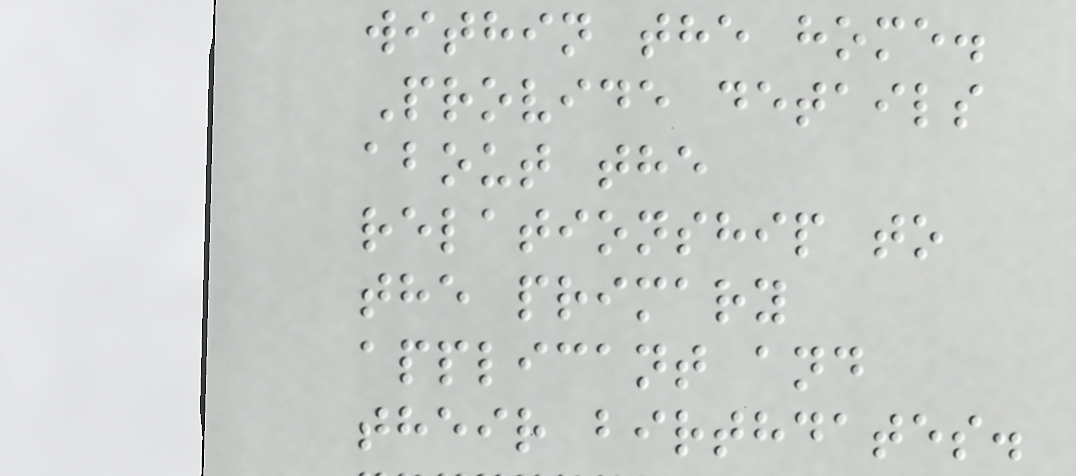within the home.
Provide details
about the
relationship to
the primary
applicant and
their birthdates.
